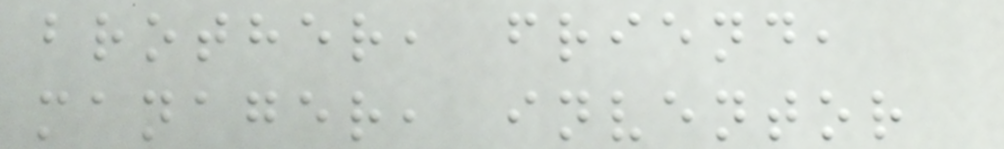brother, friend,
manager, inventor
